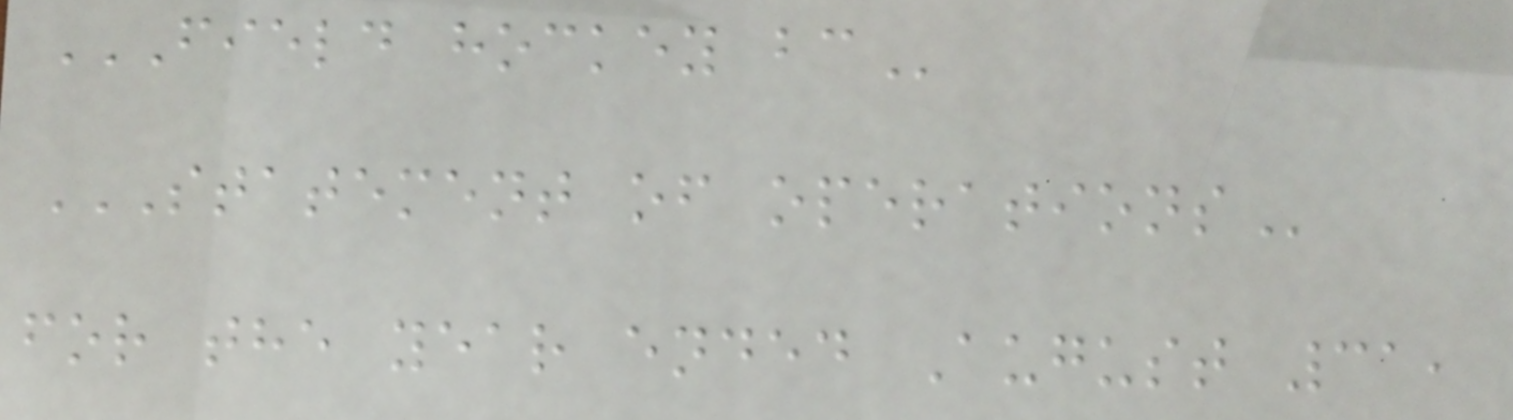FIELD HOCKEY BC
STATEMENT OF OPERATIONS
for the year ended August 31,
